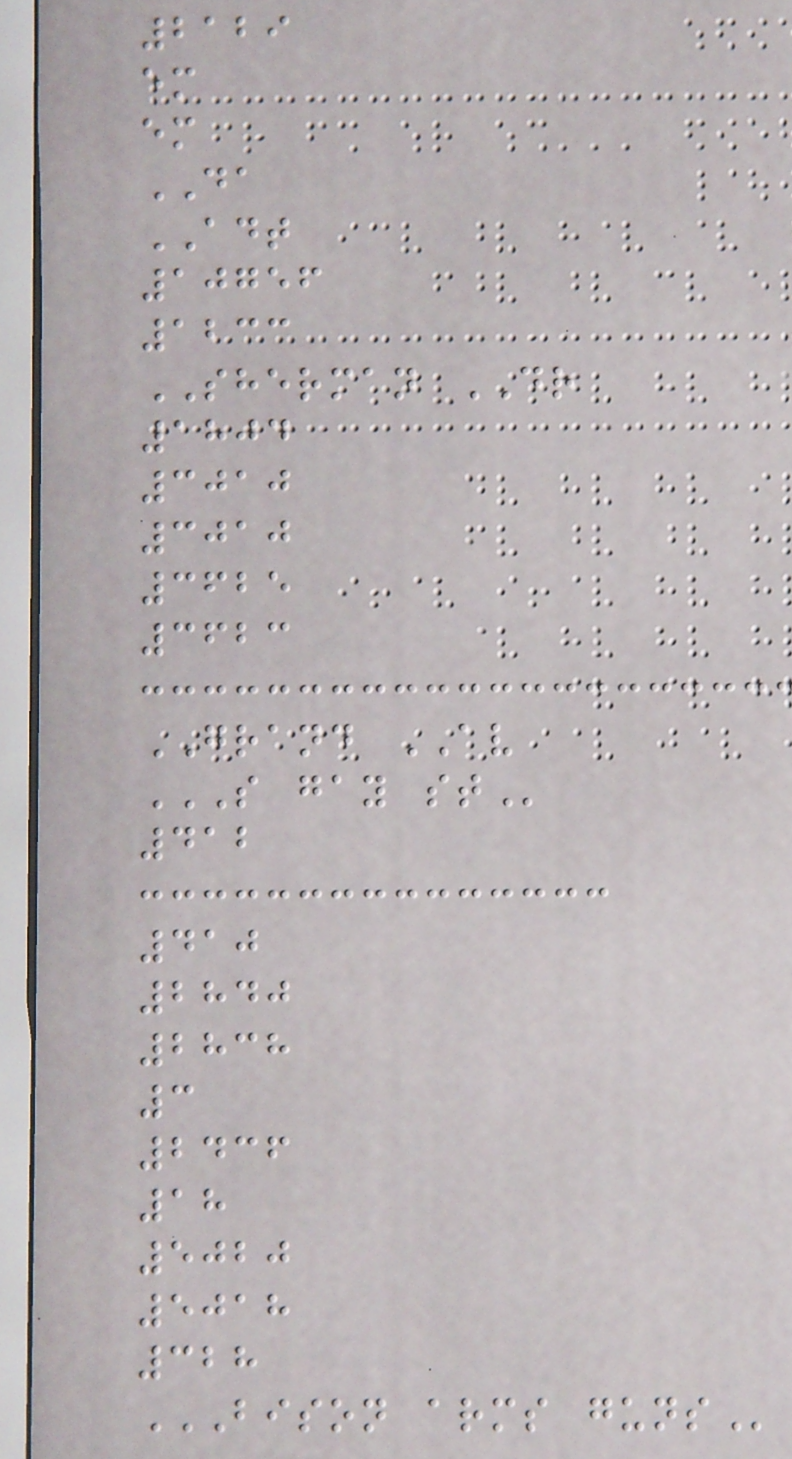2129
em
em
DA
ADT
10756
1233
SHERMAN DR
1804
3010
3010
3625
3623
GRAND AV
S GAY ST
412
410
2840
2838
3
2436
18
5020
5018
328
BISON ARMS GUNS
